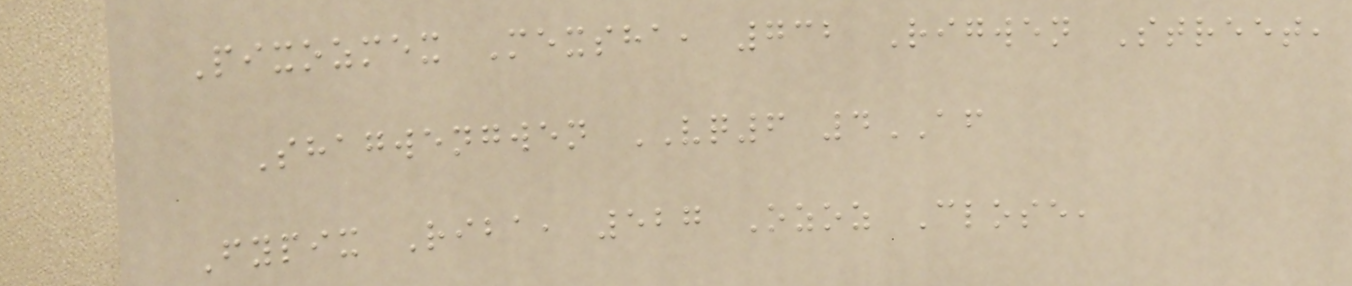Pixozmex Mexsha, 732 Rigwen Street,
Shagwengwen VQ6 4AF
Fypix Riba, 527 Ozoz Close,
